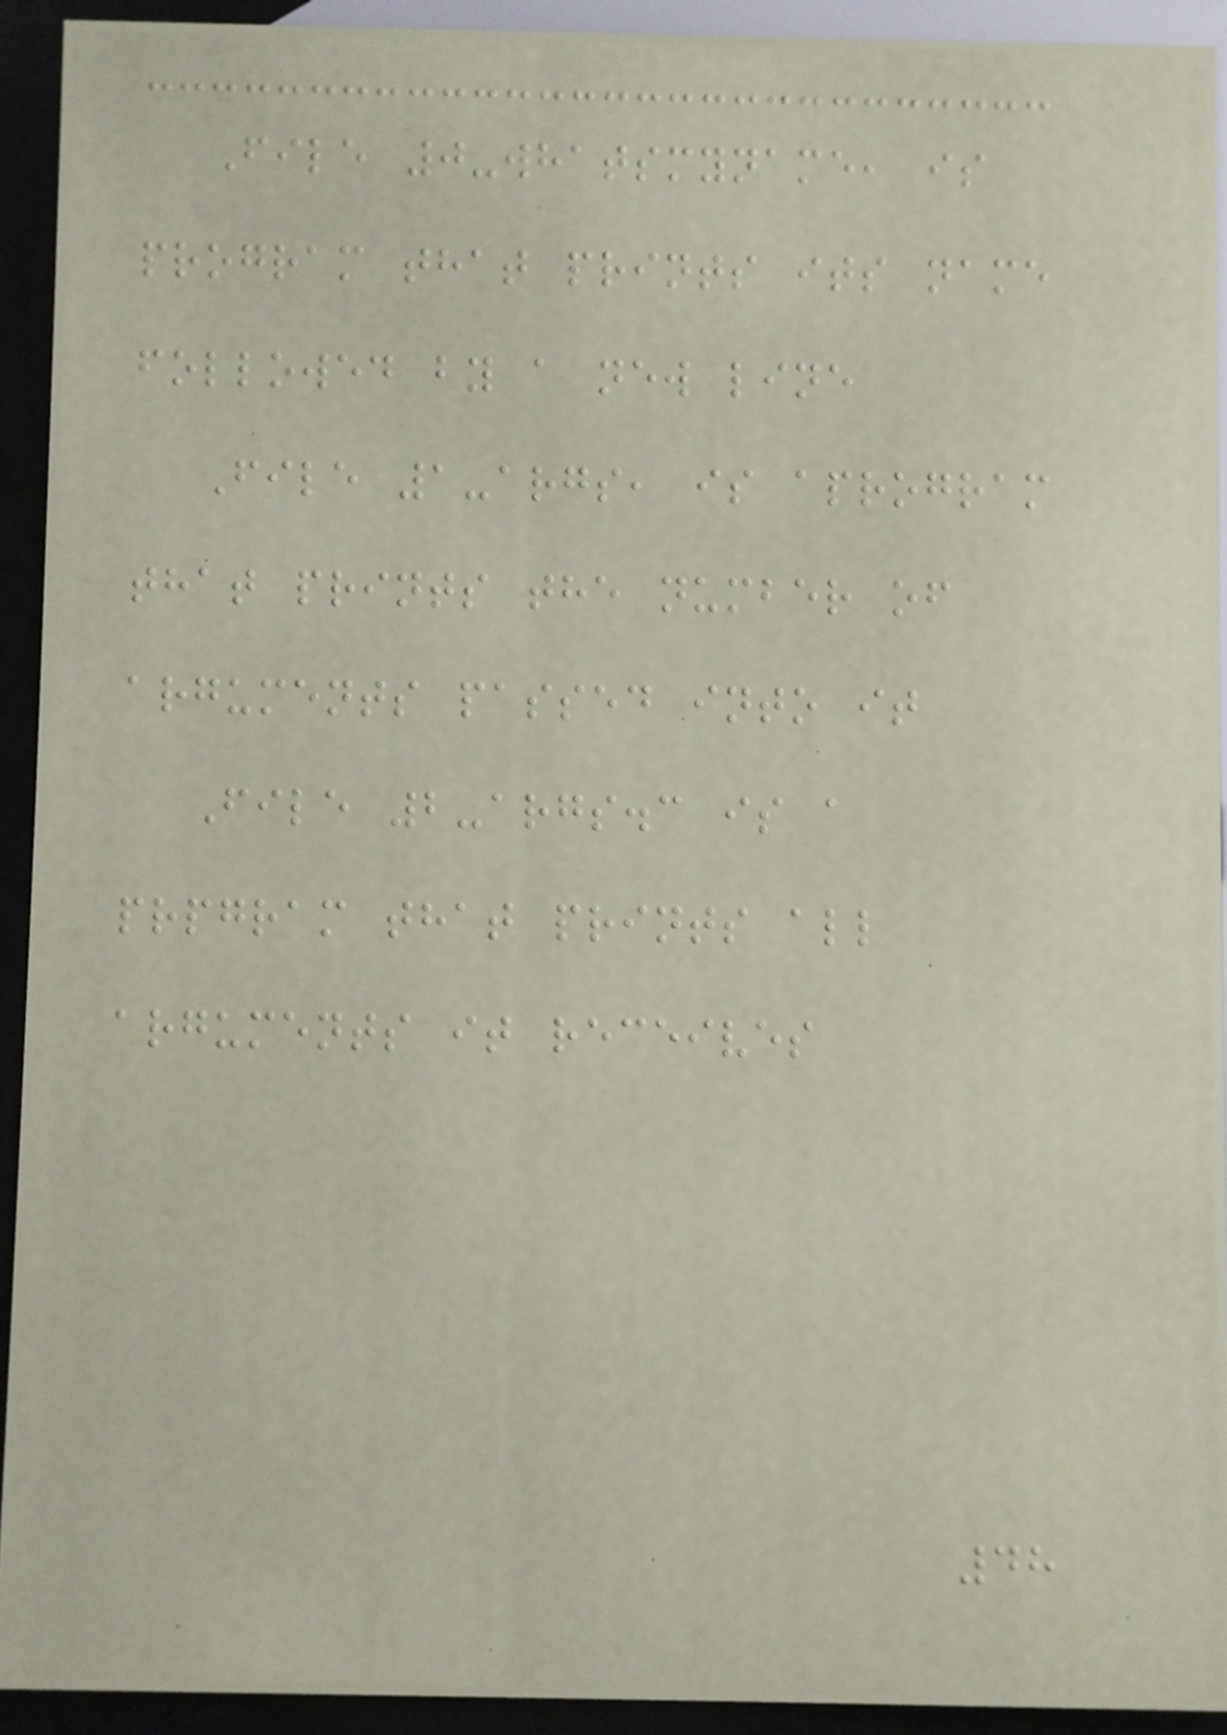File 0-whatsmyname, is
program that prints its name
followed by a new line
File 1-args, is aprogram
that prints the number of
arguments passed into it
File 2-args.c is a
prpgram that prints all
arguments it receives
48
